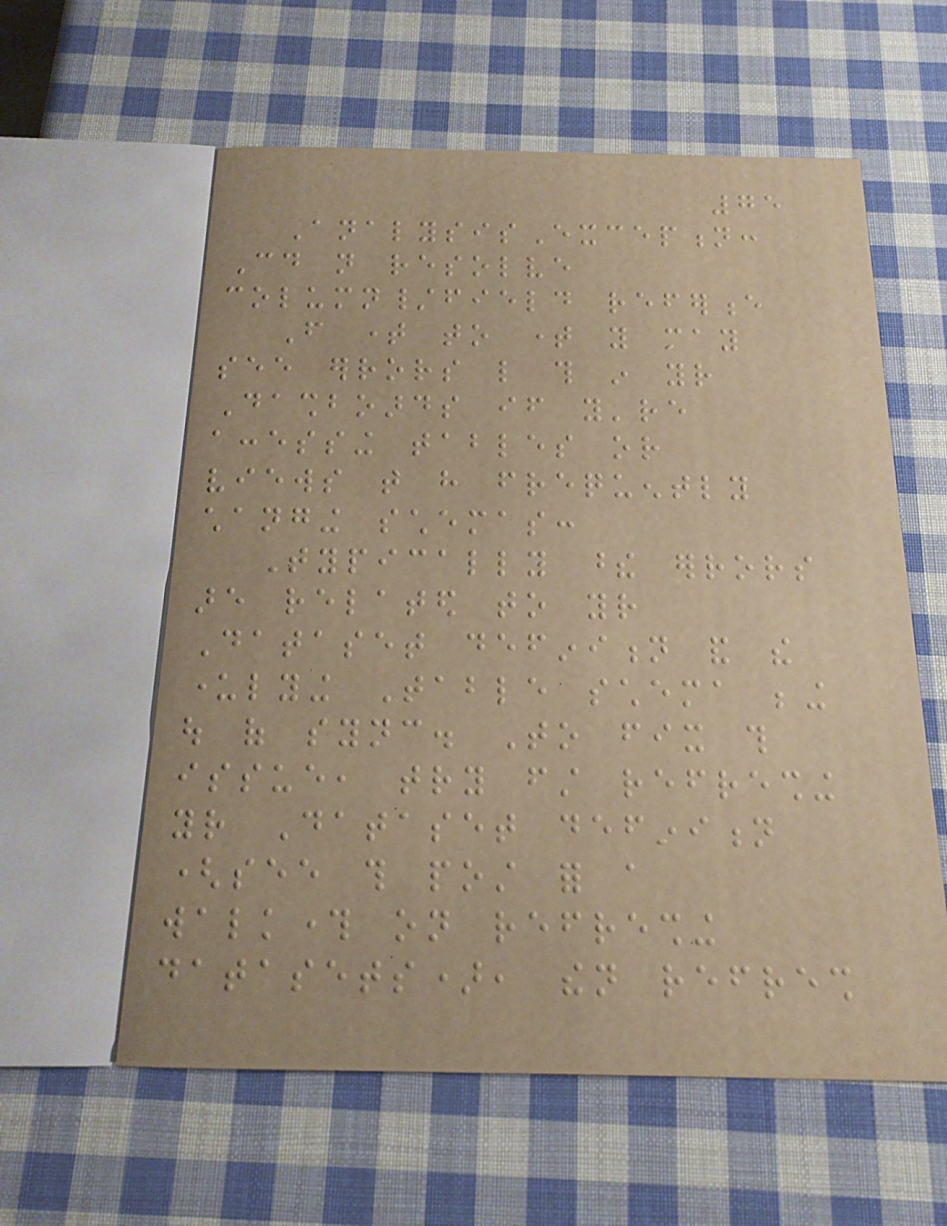75
AnalysisException:
Could not resolve
column/field reference
From time to time you may
see errors like this in your
Dashboards if you're
accessing tables or
views that have frequently
changing schemas:
Typically these errors
are related to your
Dataset definition and the
underlying Table schema being
out of sync. To fix this
issue, try first refreshing
your Dataset definition
(see this post for a
walkthrough on refreshing
datasets), then refresh
